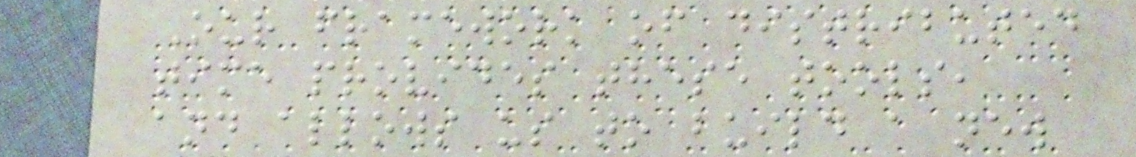Our framework of distributed
time provides these tools,
and allows us to build a new
